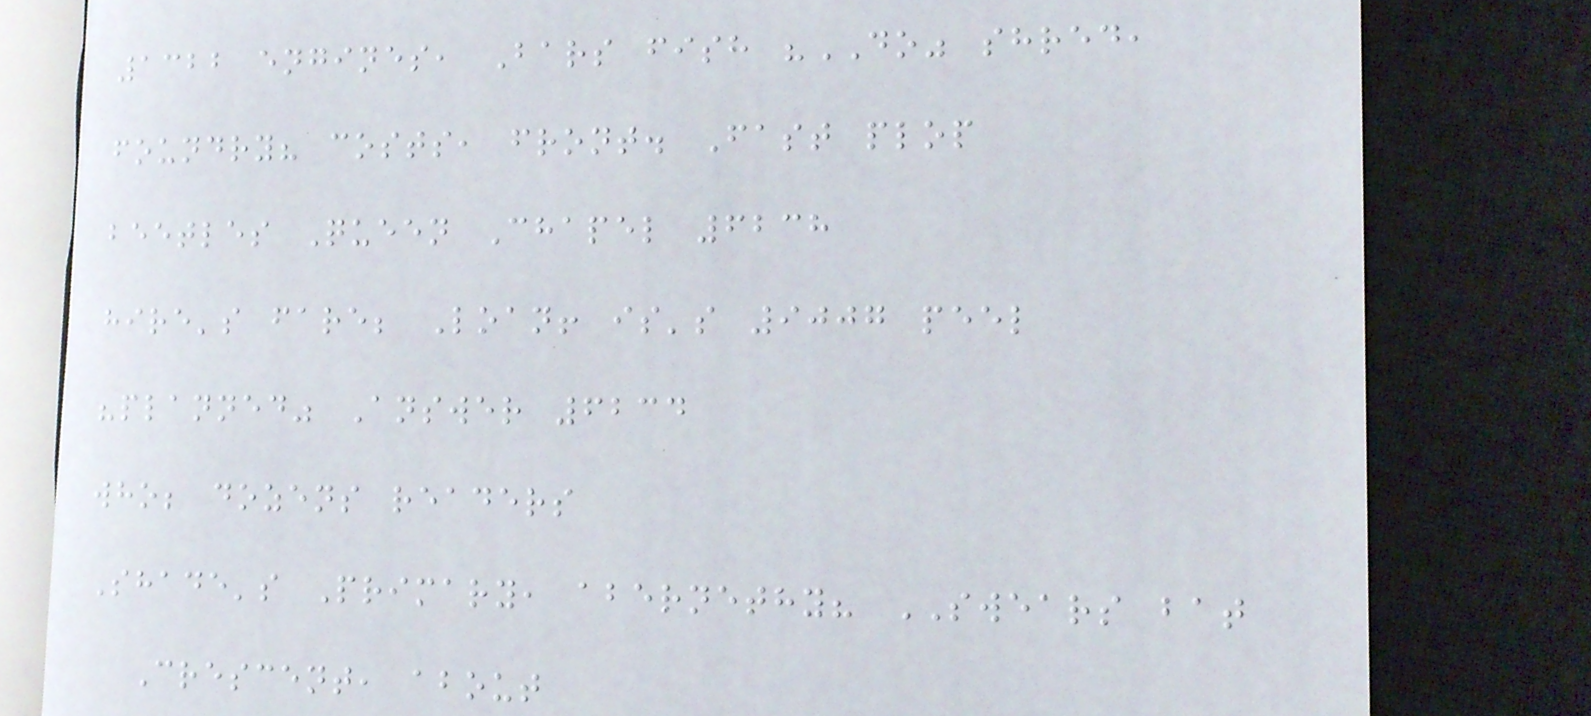1322 engines, Bars fish "DO" shred,
foundry? costs, front. Fast plop
beetles Queen Chapel 6238
hire's fare; Loan! is's 9007 peel
"planned" Answer 6234
who; dozens readers
Shade's Primary, abernethy? SWEARS bat
Crescent, about
